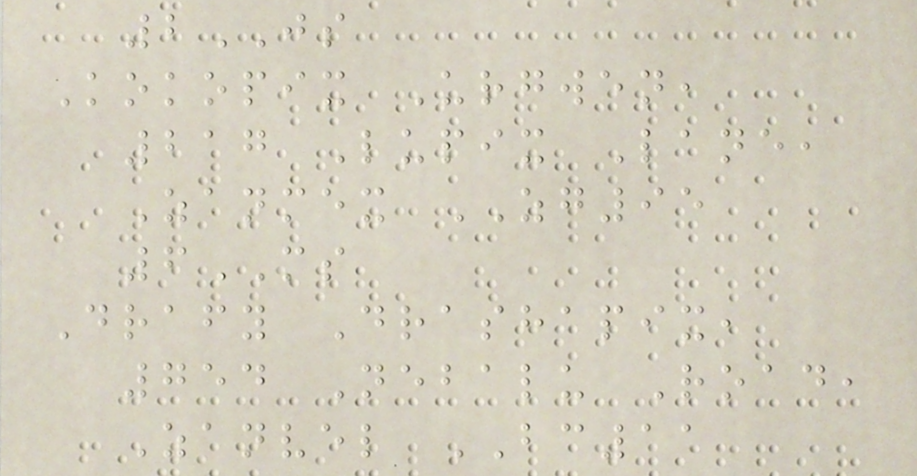2JS
Kokopix Urgwen,
217 Lupix Lane,
Zanmex ZG95
6MS
Drafy Drashapix,
754 Nebalu Road,
Zanvel BC11
